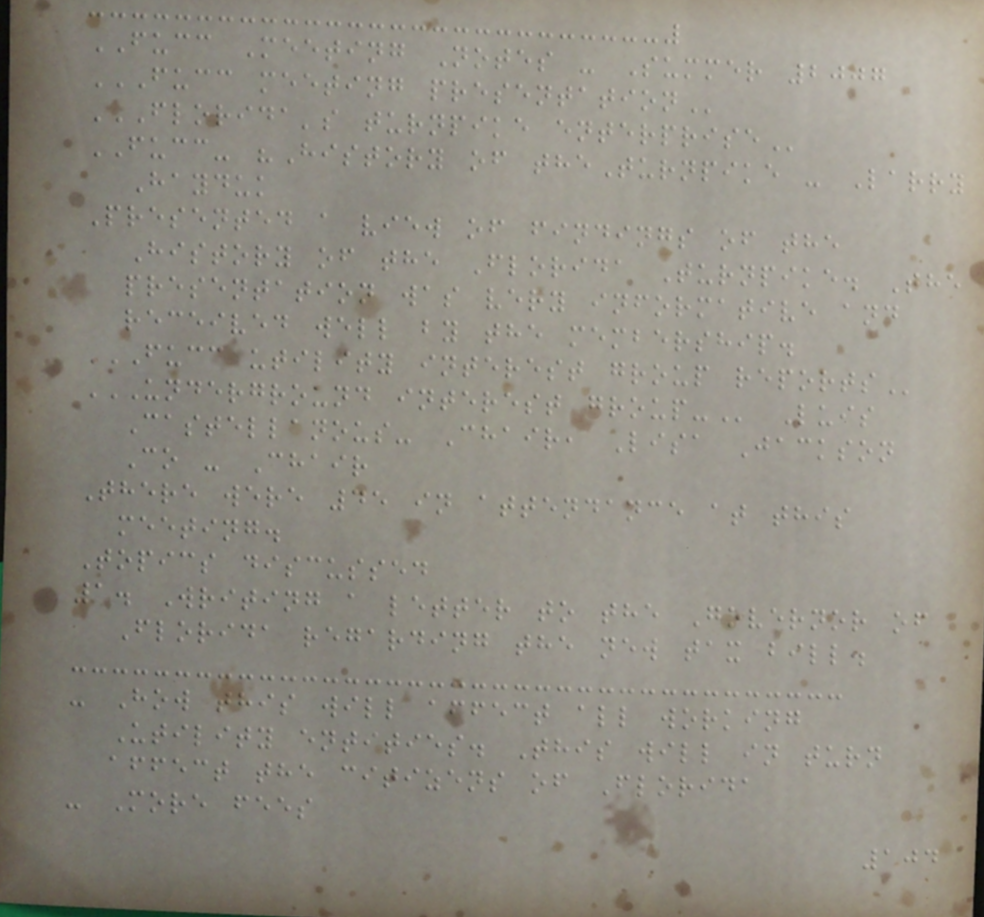FUCC Meeting Notes - Summer 2007
FUCC MEETING PRESENTATION
FLORIDA'S TURNPIKE ENTERPRISE
FUCC- "History of theTurnpike - Larry
Hayduk
Presented a view of findings of the
History of the Florida Turnpike. The
presentation was very informative and
received well by the membership.
FUCC UTILITY INTEREST GROUP REPORTS
UNDERGROUND INTEREST GROUP- Luis
Castellanous- Chair, Lisa Jackson
Co - Chair
There were 45 in attendance at this
meeting.
Topics discussed
1. Writing a letter to the Governor of
Florida regarding the new tax bill.
- How this will affect all working
Utility entities. This will in turn
affect the citizens of Florida
- More fees
104
